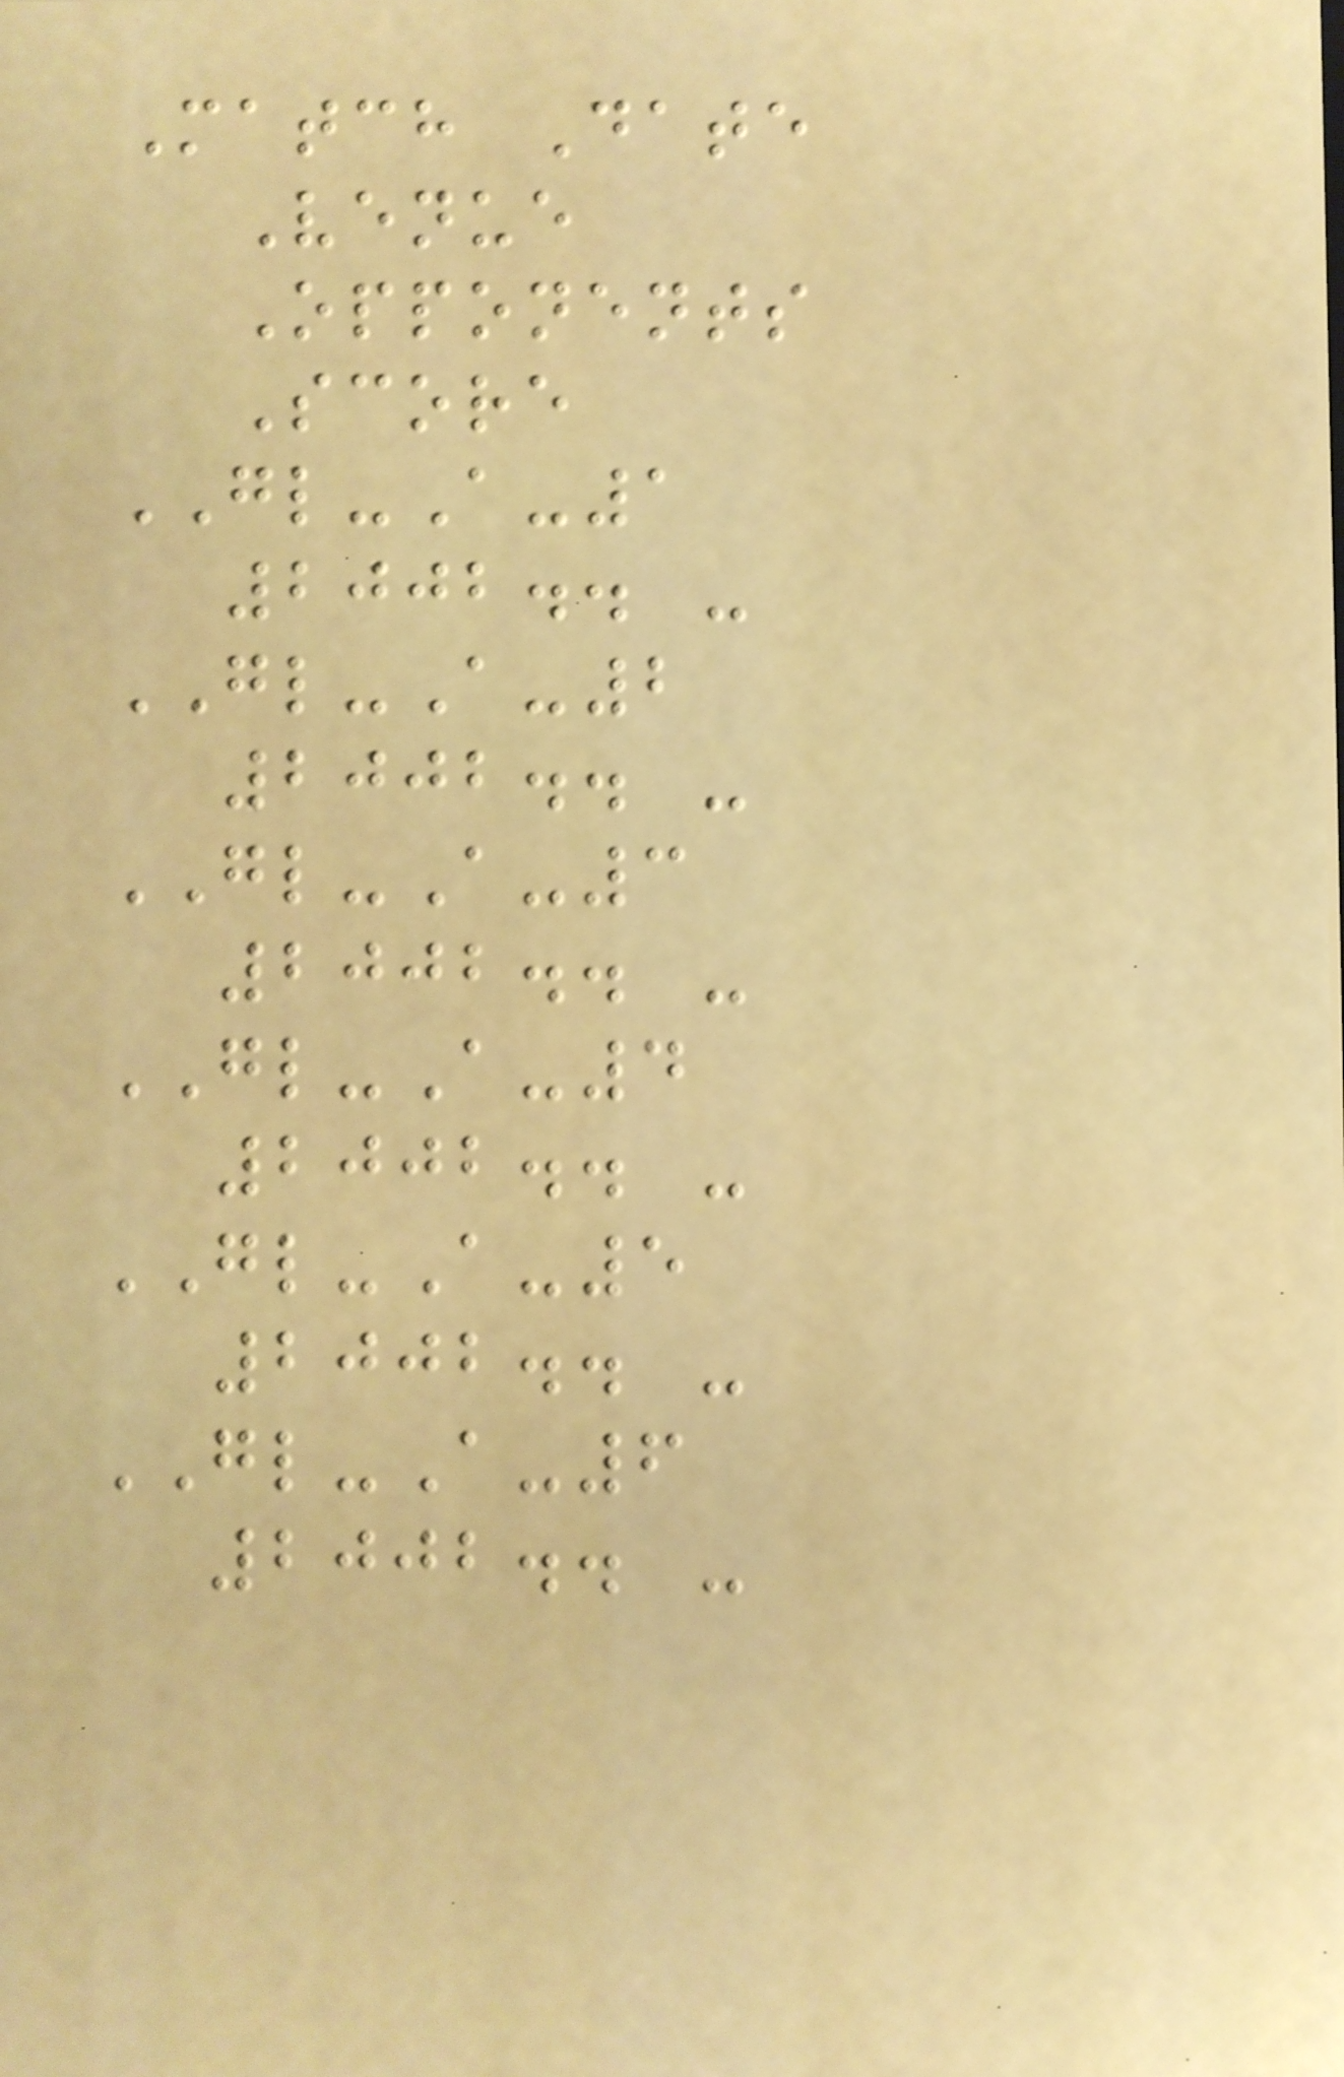Match Date
Venue
Opponents
Score
GL-A-1
2002.. -
GL-A-2
2002.. -
GL-A-3
2002.. -
GL-A-4
2002.. -
GL-A-5
2002.. -
GL-A-6
2002.. -
